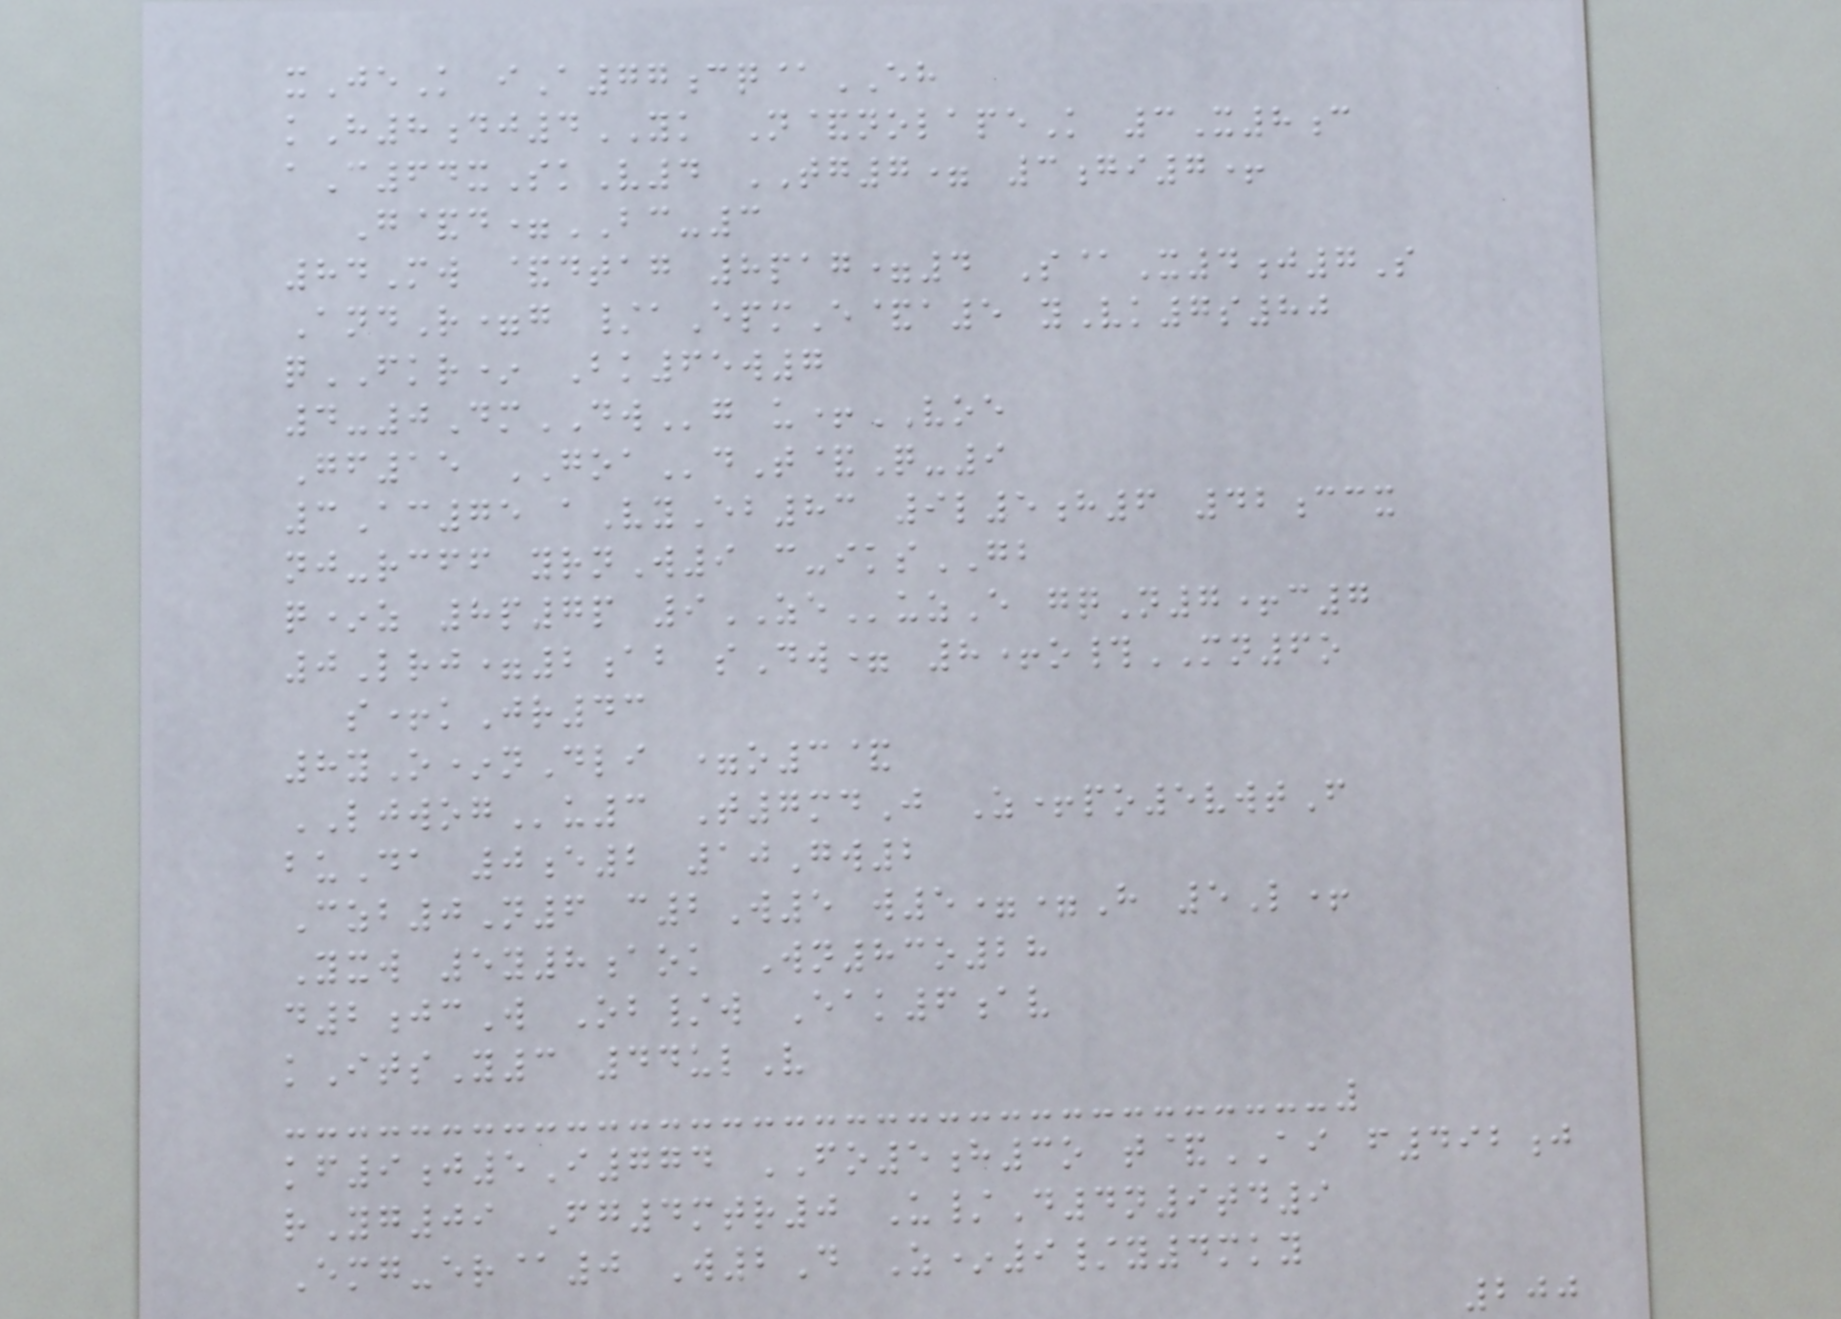xJeK iA77cq@EH
kH8dj4YK N&nolapeK 3X8c
aC64xSkV4 TG7= 3gi7+
G&d=BC-3
84Mw &dtag 8pag=4 S@X4j7S
AndR=g /aEpmE&a5 yVk7s80
qFKR* Bk65w7
4-0DmDWg u+VOE
Gf15 GOAdT&Q-9
3Ac75 aVyEb83 9l5h6 42ccx
nj-rcff yrnW9 c-iksGB
q*z 8p7p 9ZEuzE gqN7+c7
0Lrj=2ab sDw= 8+o#MN6o
s+kJr43
8yO*nDli =o3&
LJWOGu3 T7mdJ Z+po5vwtF
buDa 0e2 10Gw2
Czb0N6 c2W5 w5==H 5L+
Yxw 5y8aok Wn83o28
d2jcW Ob/w Eak6av
kItsY3 44ulV
kf9j5I774 FO5h3o t&AI f492j
rYg09 Fg4mtr0 U/D4n9td9
Emg-er@0 W2D Z*9/y4mky
200
